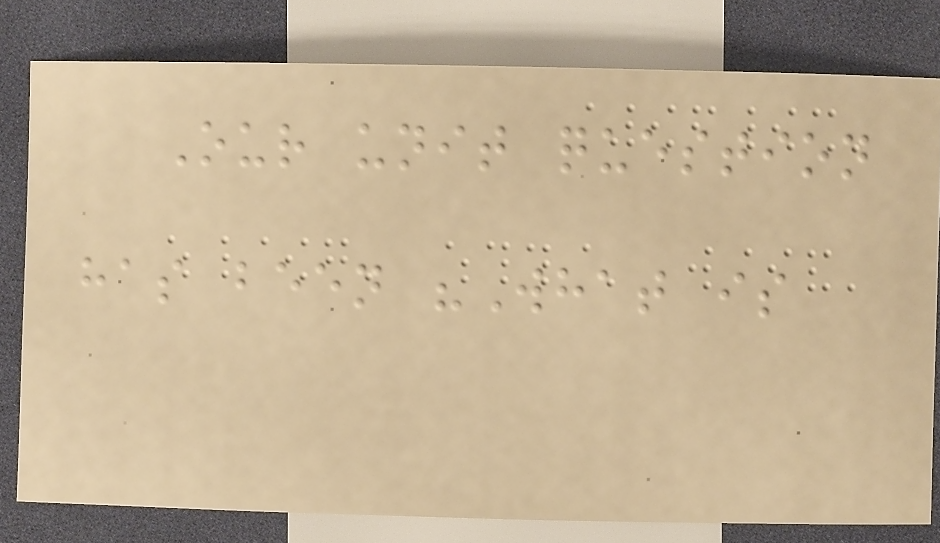Our unit question
has been "What is
